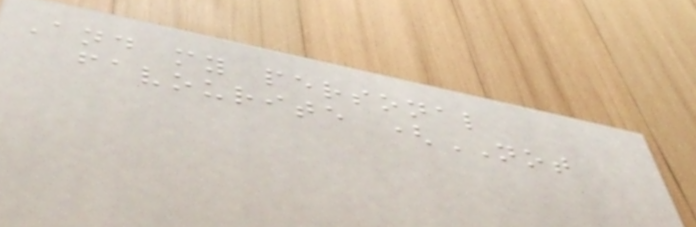And my personal
favourite (NOT
